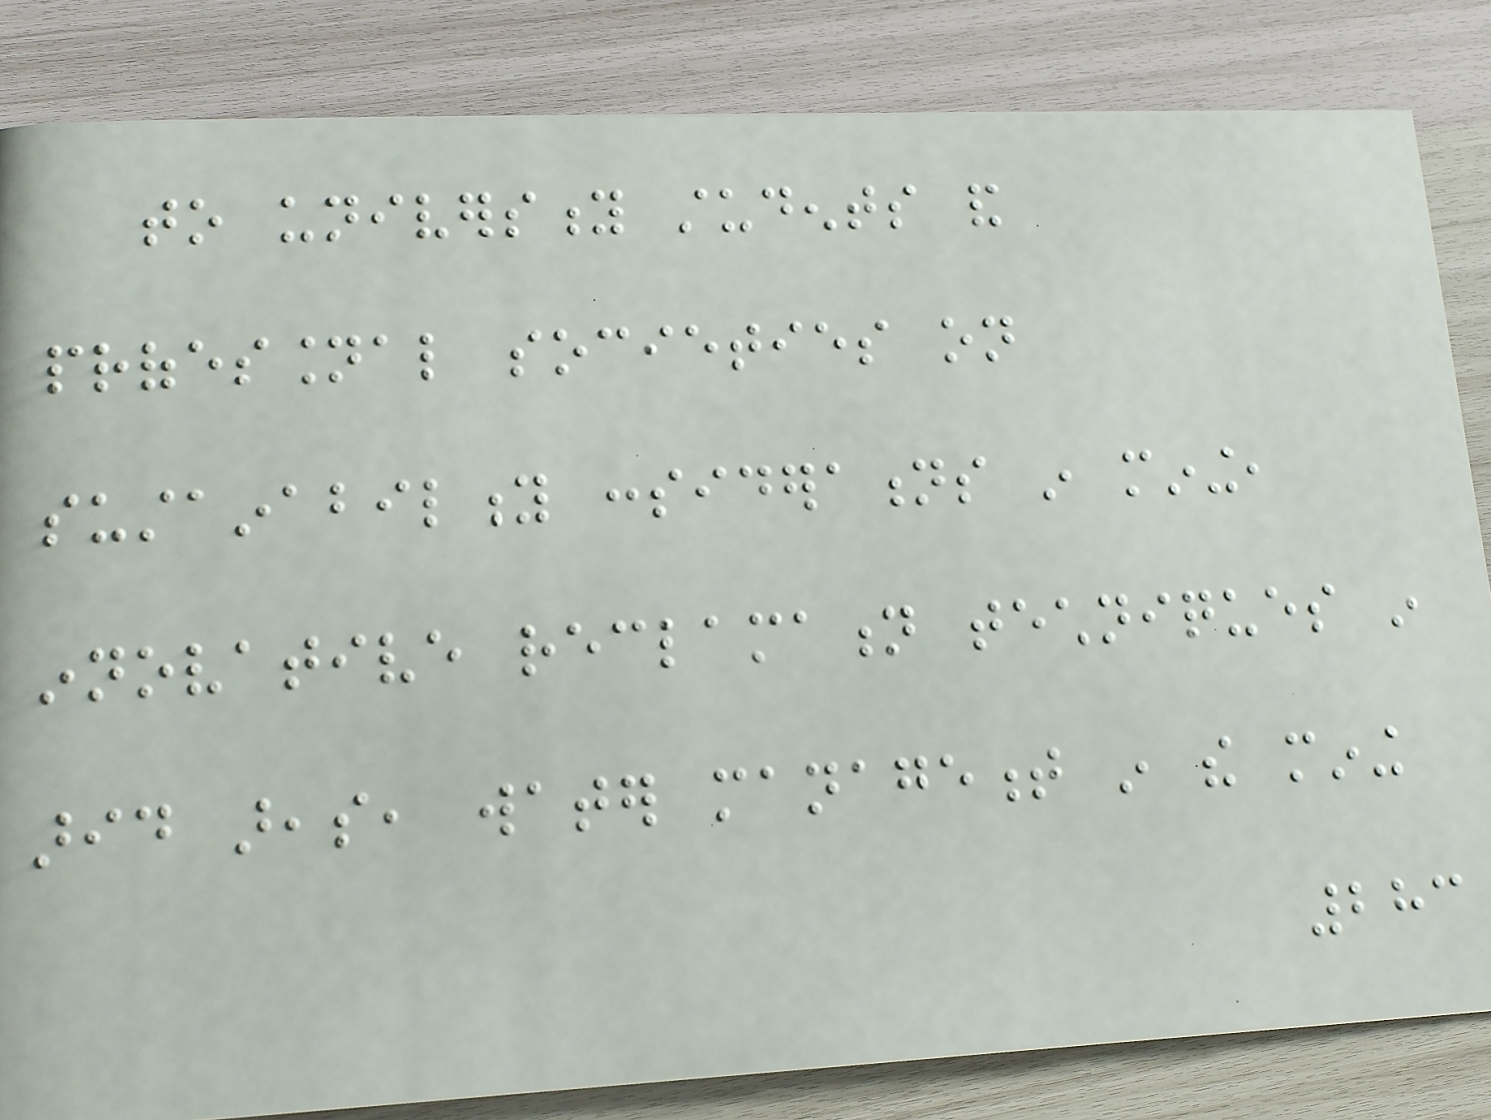to university students and
professional societies on
sustainability considerations in mining,
innovative reclamation techniques in
arid areas, water management in the mining
283
